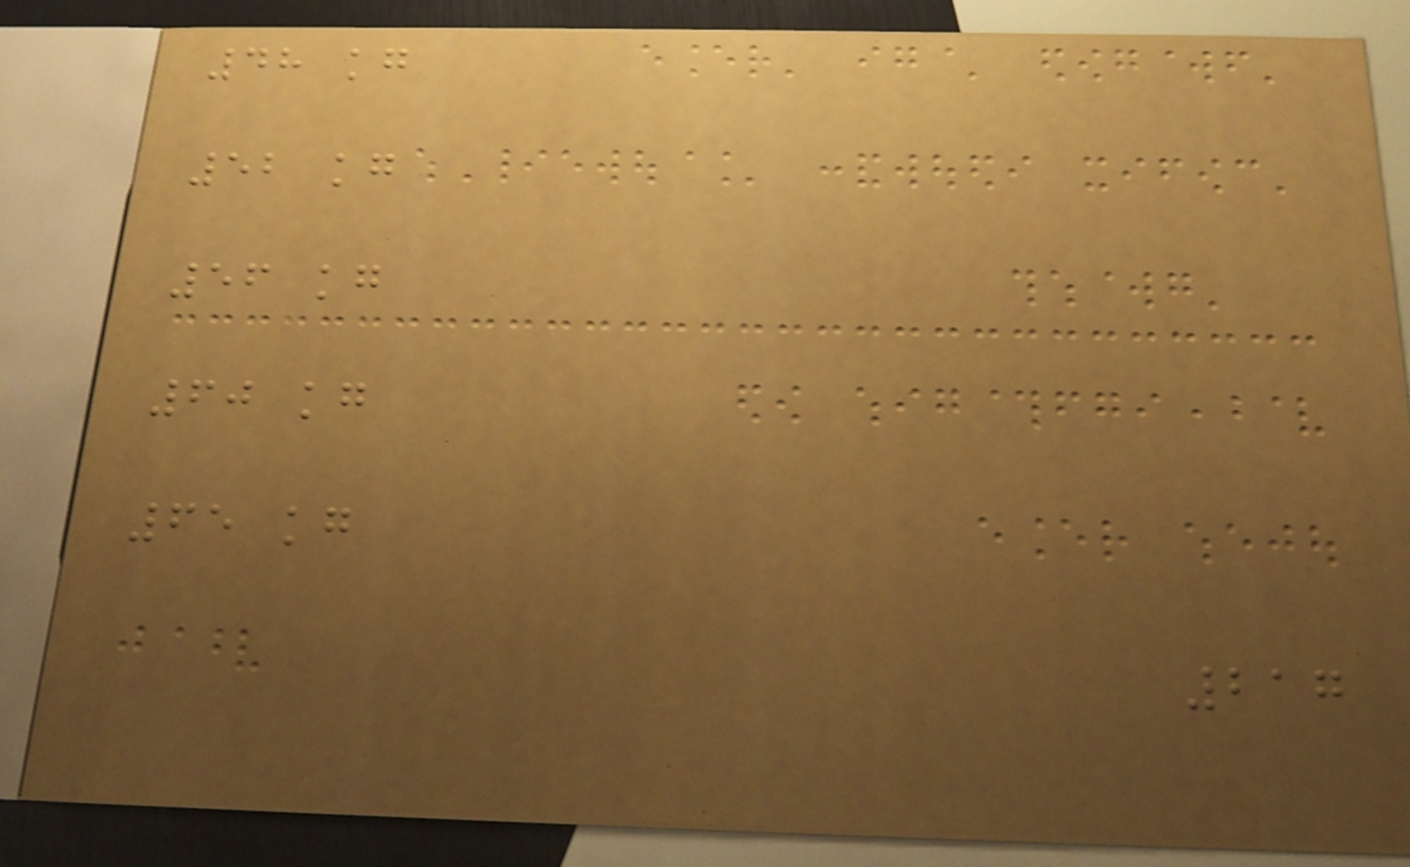48 kg
52 kg
56 kg
60 kg
65 kg
217
